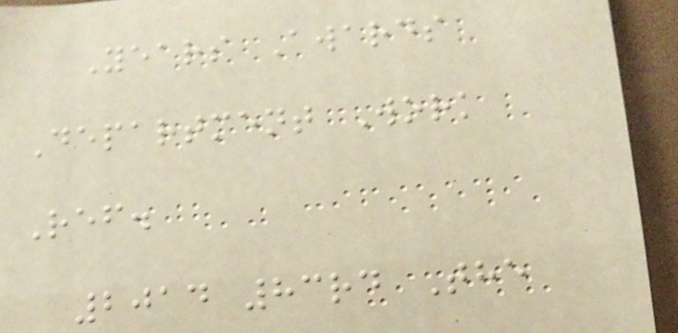Years Awards
Department Work
Ref.
2014 83rd The
